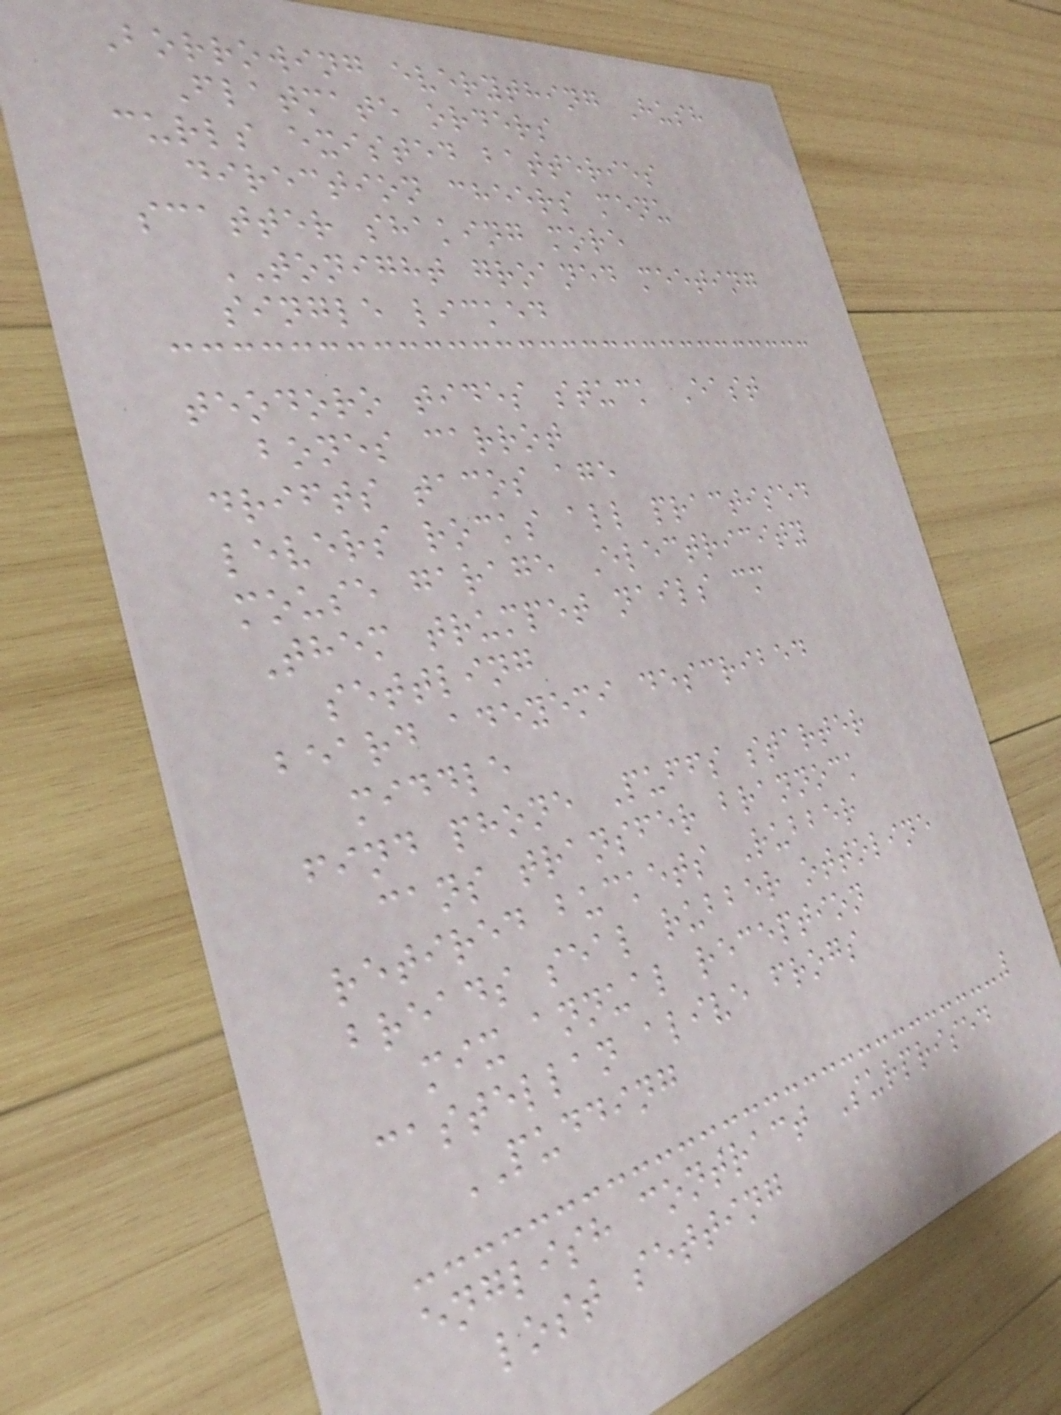Borrowing everything Hush
Flatmate orders
curls existed batteries
direction cheers menu
scatter shaking more
TONIGHT groaned meeting
single licked
teodoro tides stuck East
bones carrot
drifts tacos age
levers rocks all practised
mouse garage Electricity
Them trumpet nails cm
settling
beard adeyemi described
middle
find phone Puffs starter
cans transfer brannock
retired buckets Rubber
breads seal rubber ottoline
mix annual reception
castellan alive frogs
PUDDING
english contract Surprised
lost setting
